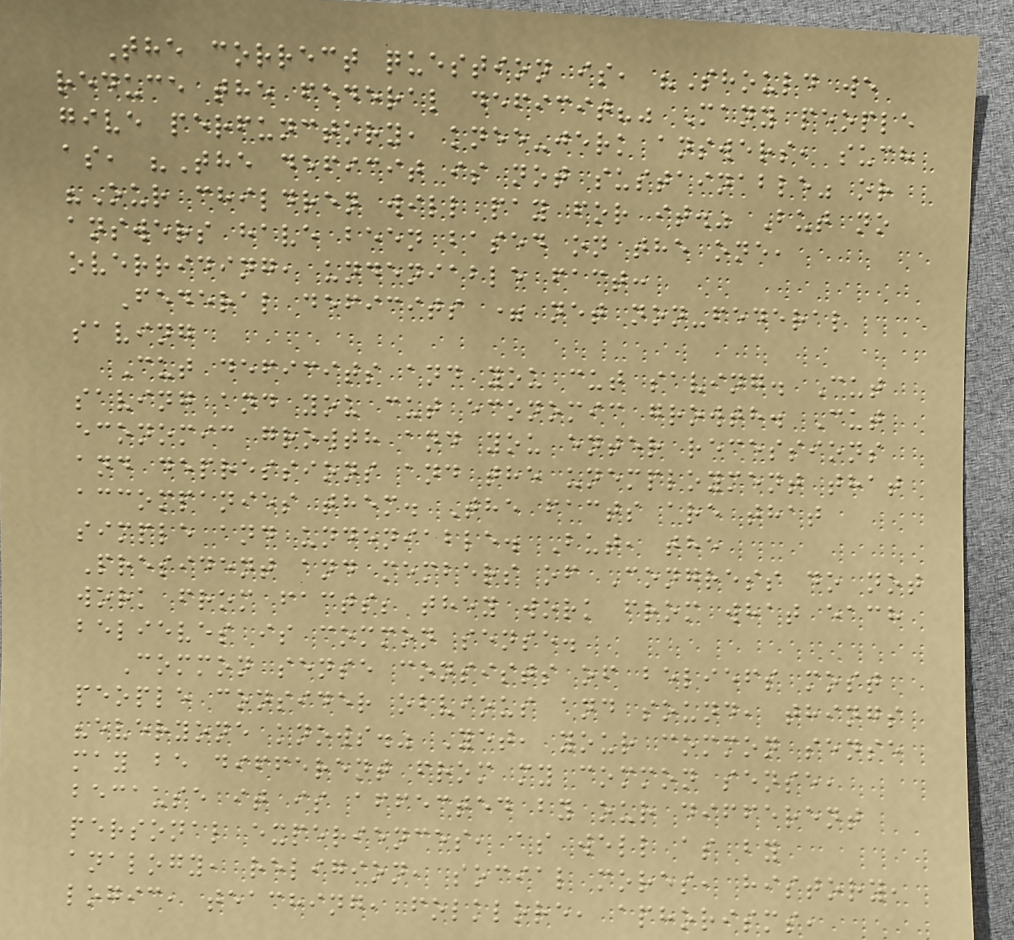The correct question is, "Should we
reduce the federal deficit?" Many people
give perfunctory, knee-jerk answers, such
as, "The deficit is not sustainable" or
"Our children will pay for it." But no
answers have been based on the one,
overriding, undeniable fact:
Federal deficits = net non-federal
saving
Cut deficits and you cut saving. Cut
saving and you cut economic growth. Cut
economic growth and you enter recessions
and depressions and the unemployment that
accompanies them. The facts are that
simple and undeniable. But, the
President and members of Congress do not
work from facts; they work from what each
believes is common sense.
Common sense consists of beliefs most
people consider obvious and sound, things
"everyone knows." Yet, your common sense
may be different from my common sense,
because it is affected by our different
personal experiences, as well as by
analogy, religion, social mores, history,
logic, teaching, folklore, aphorisms,
